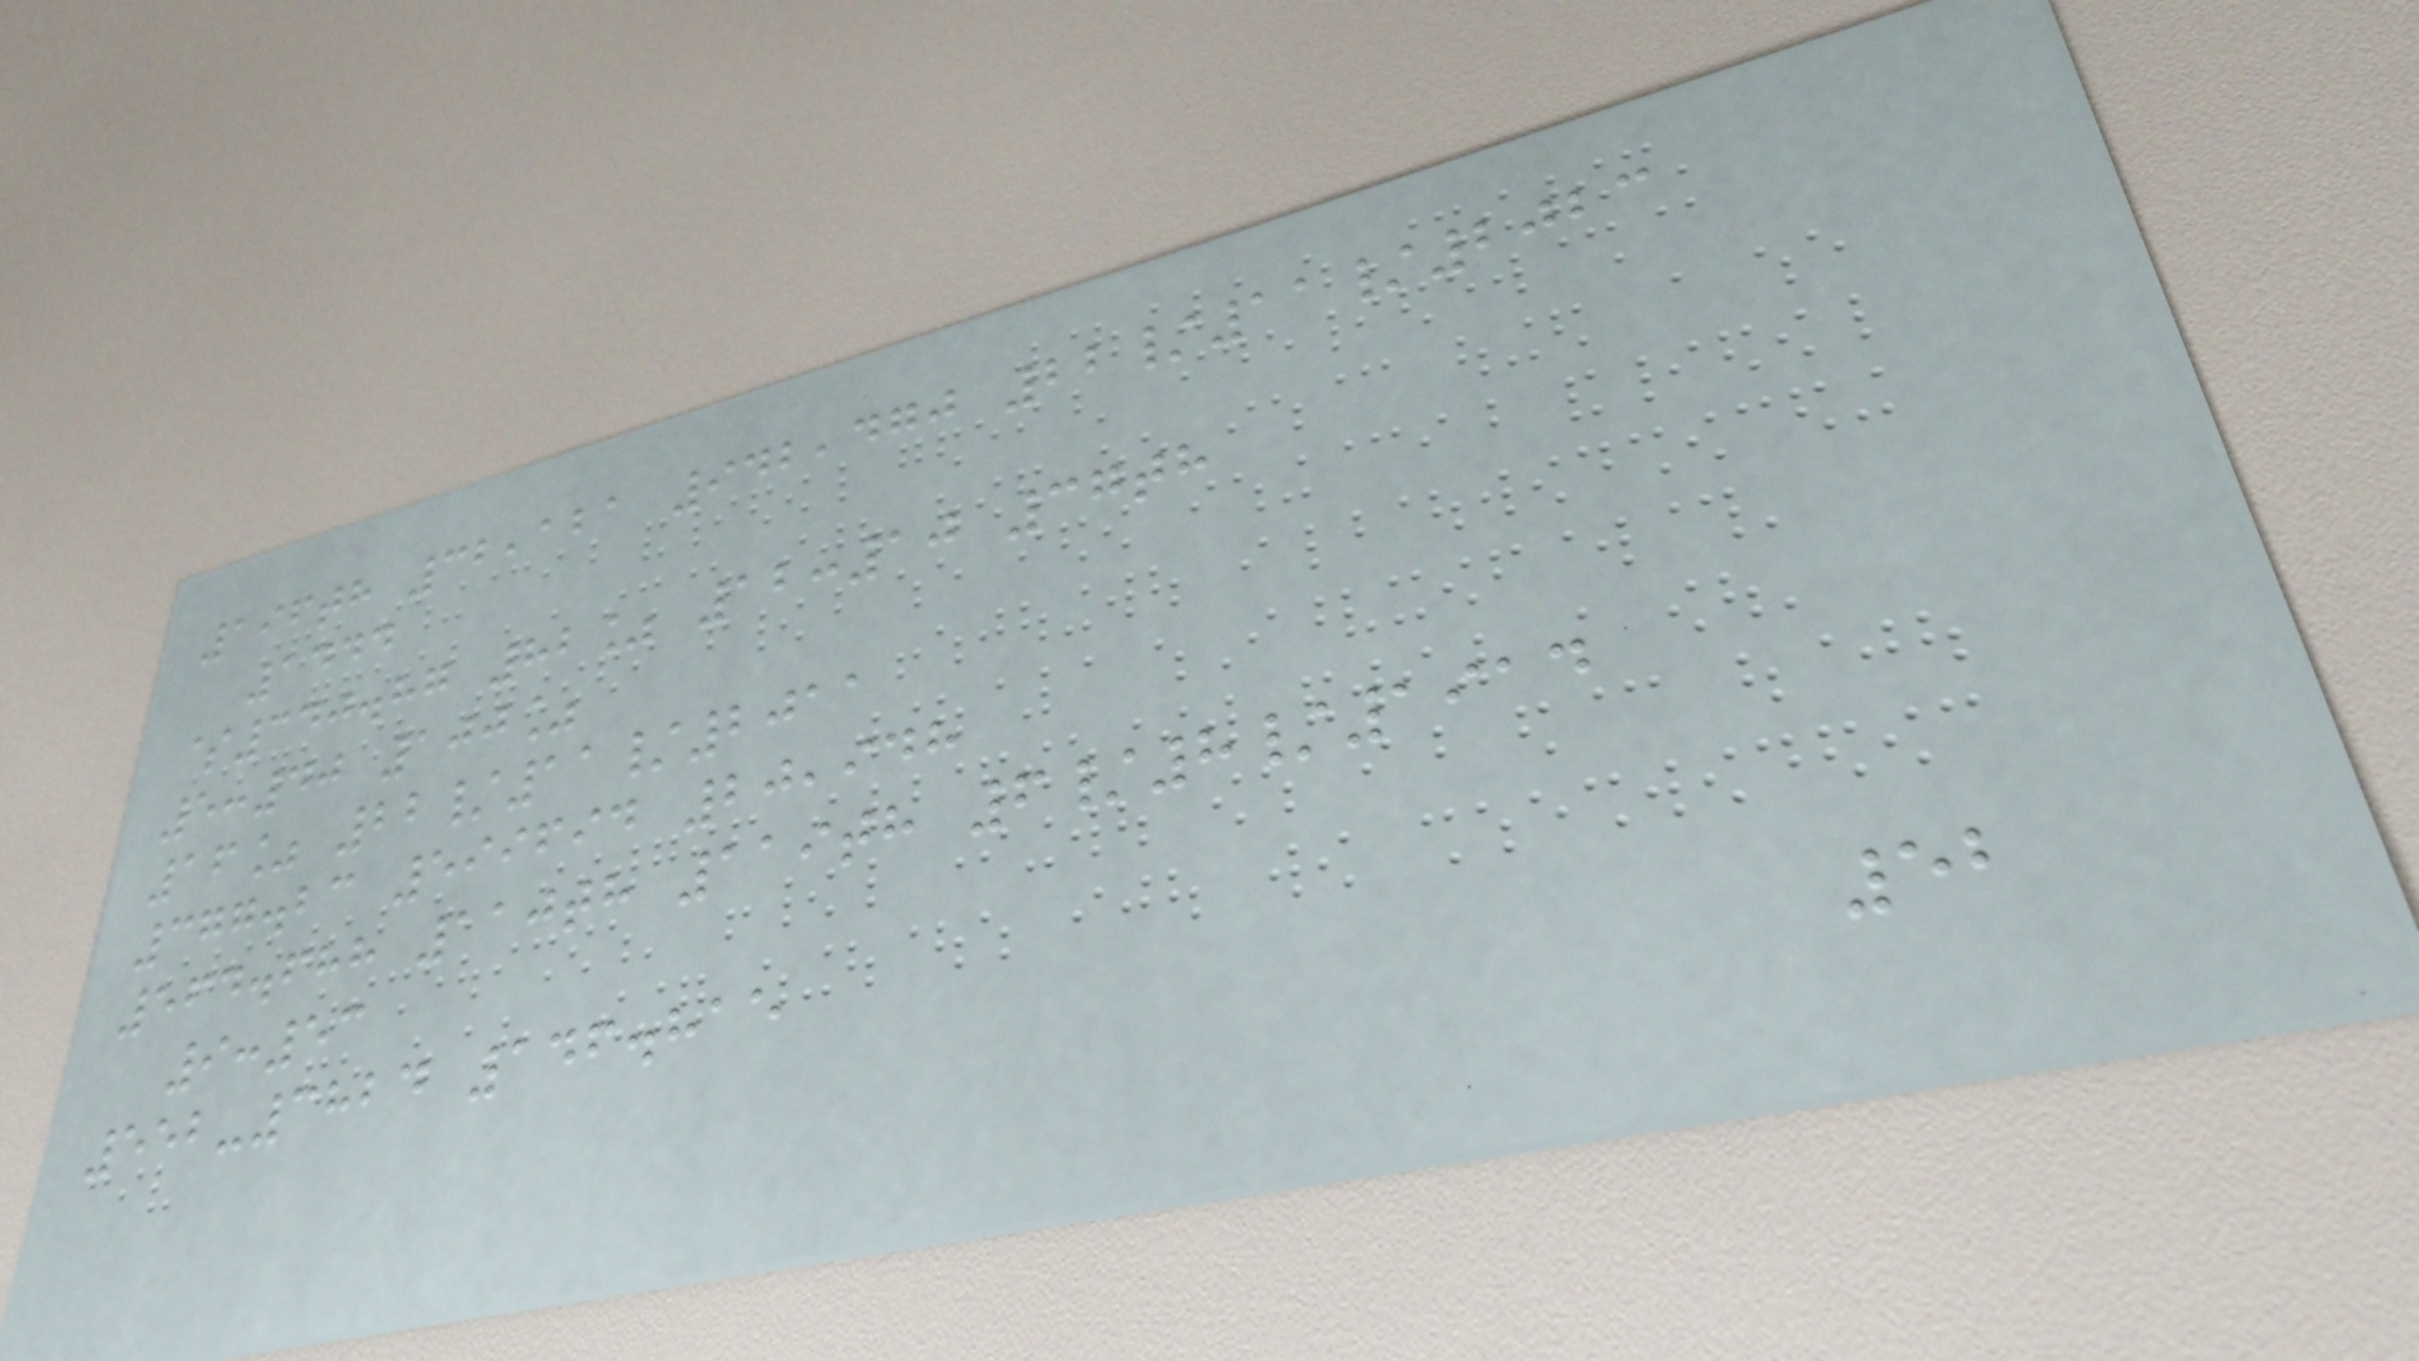196th 32,121 942,470 22/11/2023
1444
$340.87 82% 12:10 37th
5:40 100%
16% 22/11/2011
377.23 599694 20,948
564.688 110th 119th 6/8/1914
9:53
552-3824 146.815
52
